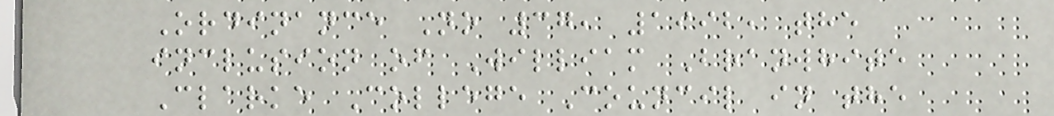Ordinance No 37, 1992, the
inclusion of William Branwhite
Clarke College Council in the
